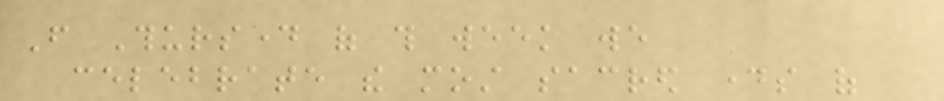From Thursday of this week we
celebrate the most sacred days of
